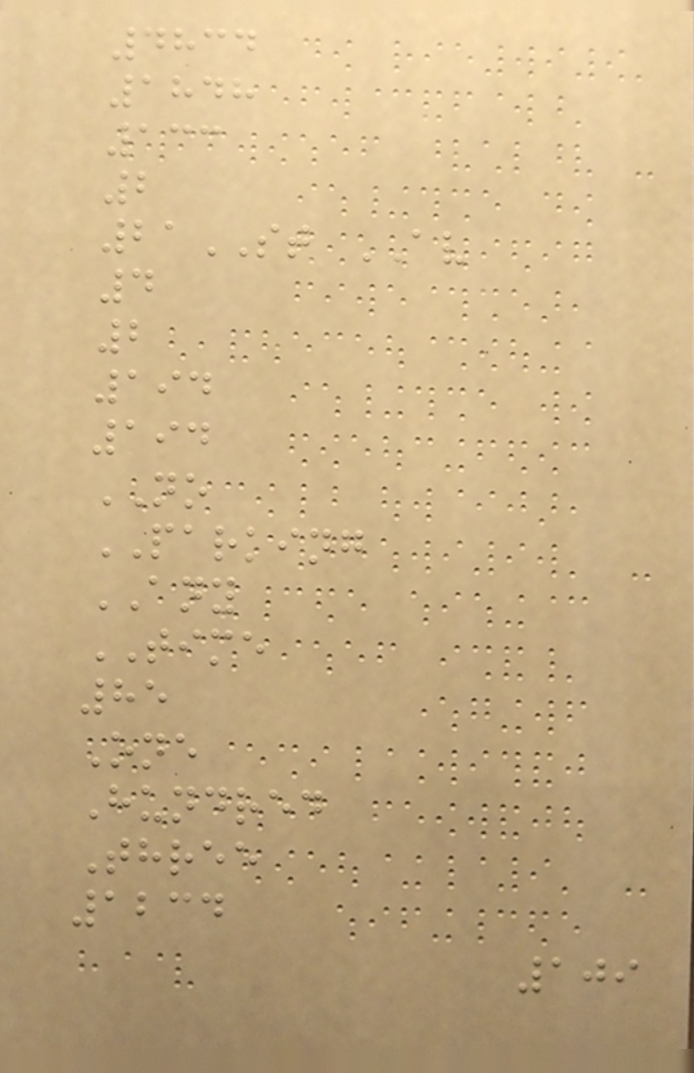4834
1848
133
2
21ST AV
4
2
194
194
NO
PARKING
ANY
TIME
85
One
Hundred
Three
1234
109
